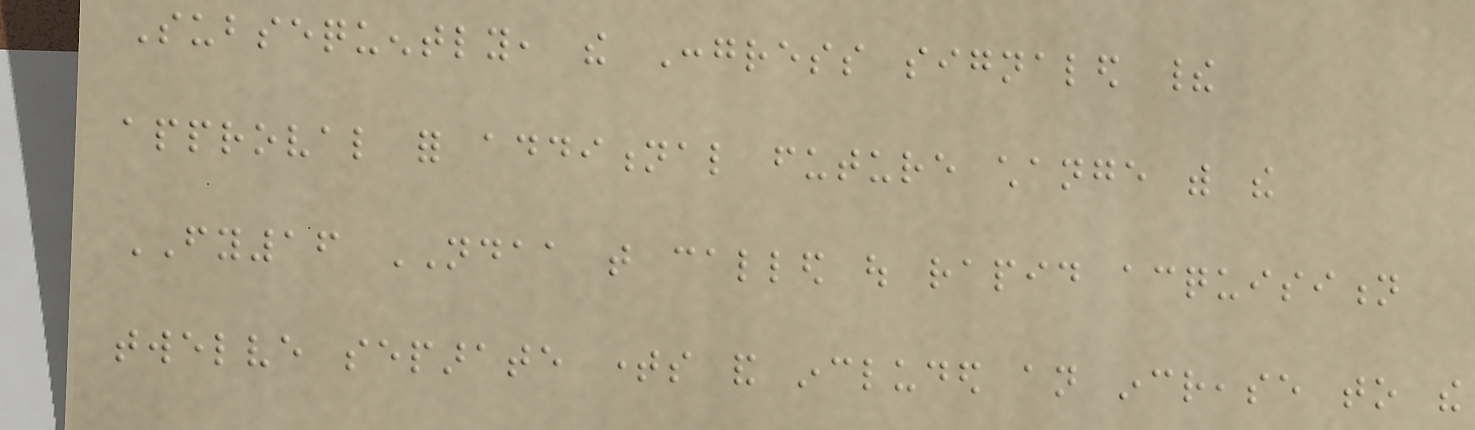Subsequently, the Congress signaled their
approval for additional future change with the
FY16 NDAA that called out rapid acquisition
twelve separate times and included an increase to the
